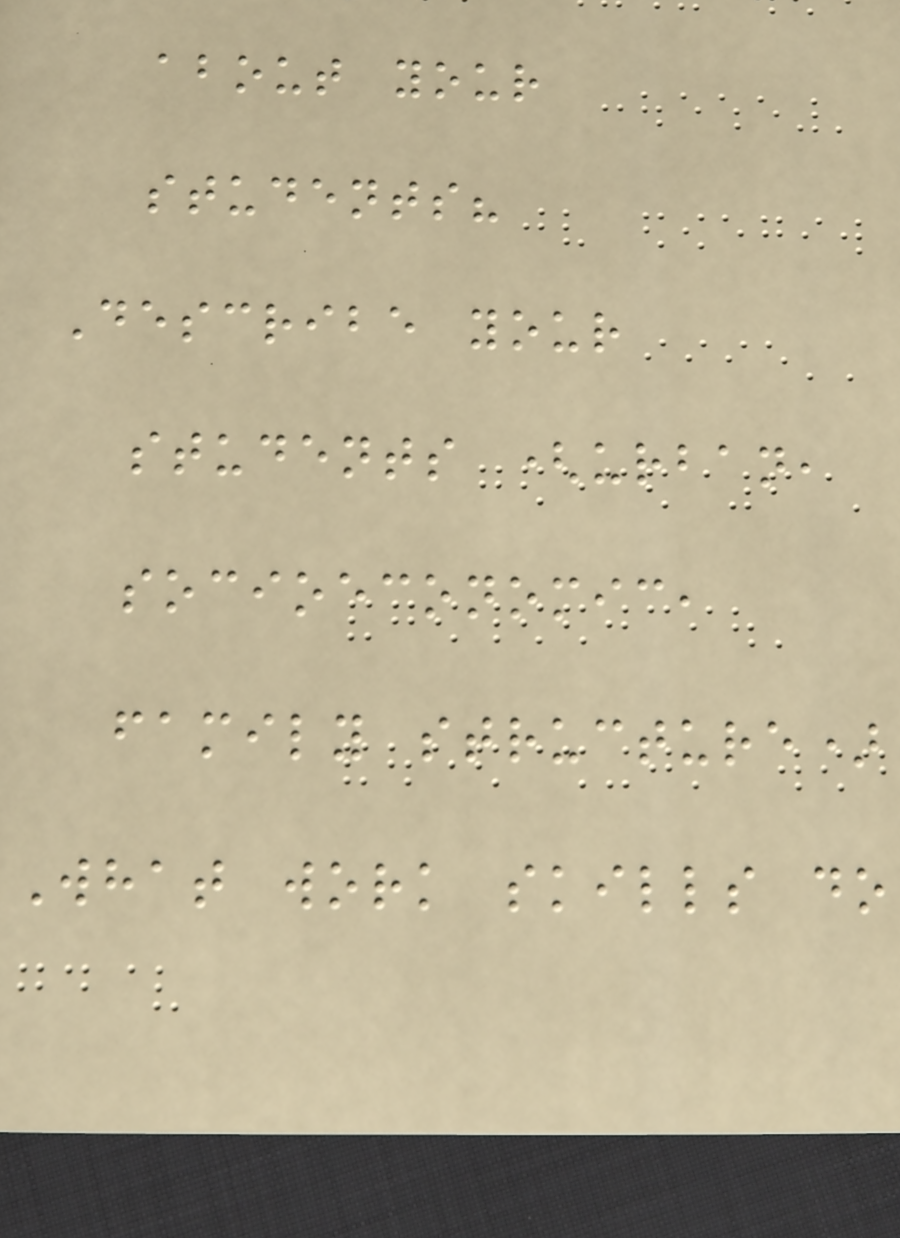about your
students?
Describe your
students (urban,
socioeconomic,
family structure)
What work skills do
